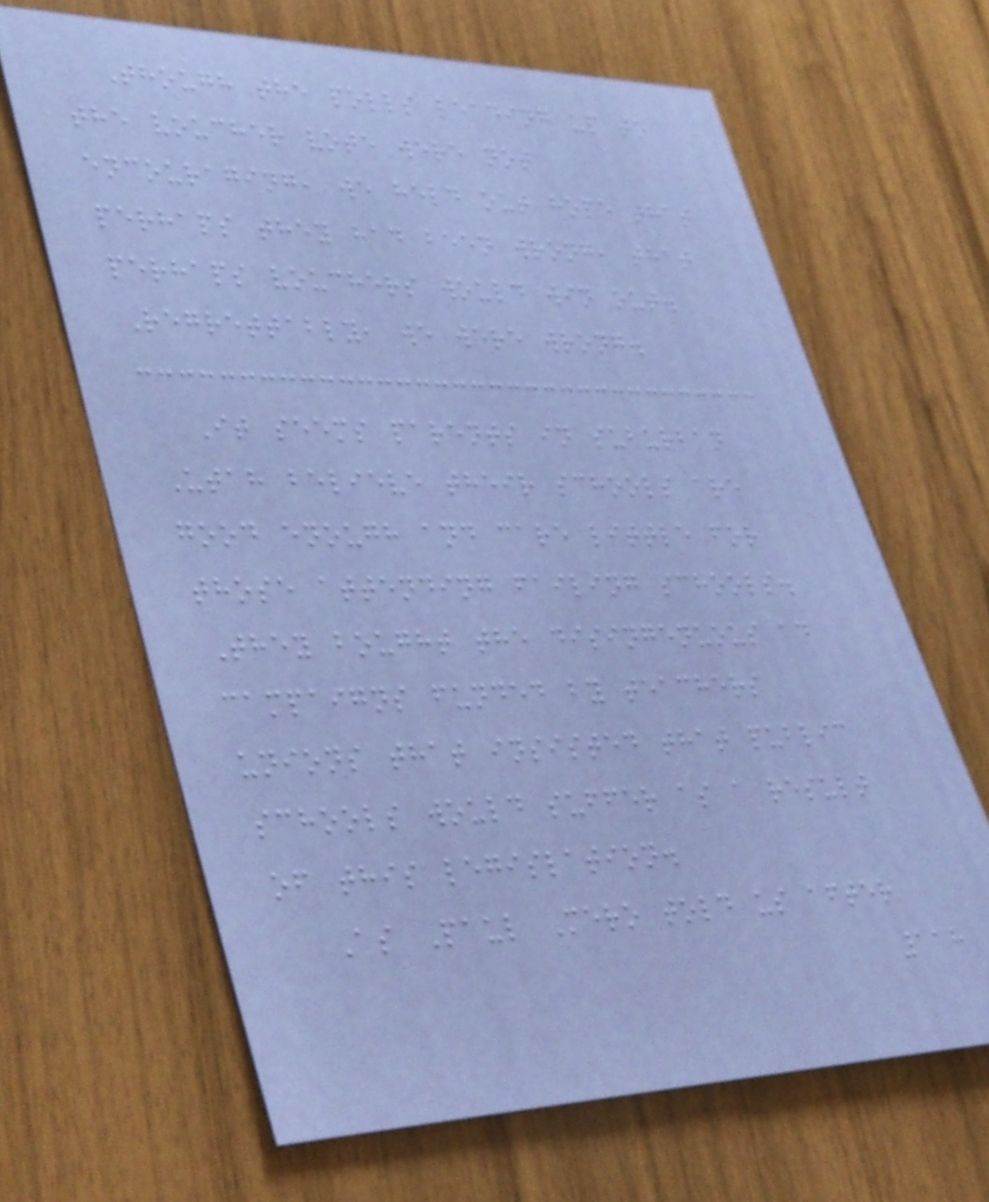Though the polls leading up to
the voucher vote were not
encouraging, we held out hope that
perhaps they had been wrong, that
perhaps vouchers would win out.
Regrettably, we were wrong.
It seems parents in suburban
Utah believe their schools are
good enough and care little for
those attending failing schools.
They bought the disingenuous ad
campaigns funded by teachers
unions that insisted that public
schools would suffer as a result
of this legislation.
As Paul Mero told us after
118
